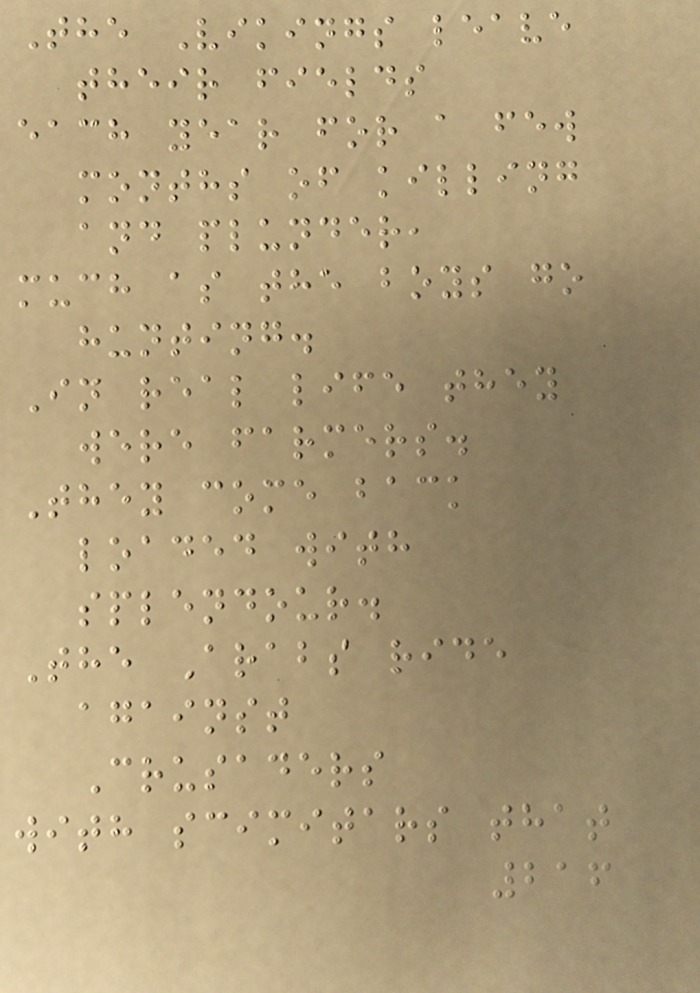The Vikings leave
their fields
each year for a few
months of killing
and plunder,
much as the boys go
hunting.
In real life they
were farmers.
They come back
loaded with
splendour.
The Arabs ride
against
Crusaders
with scimitars that
216
